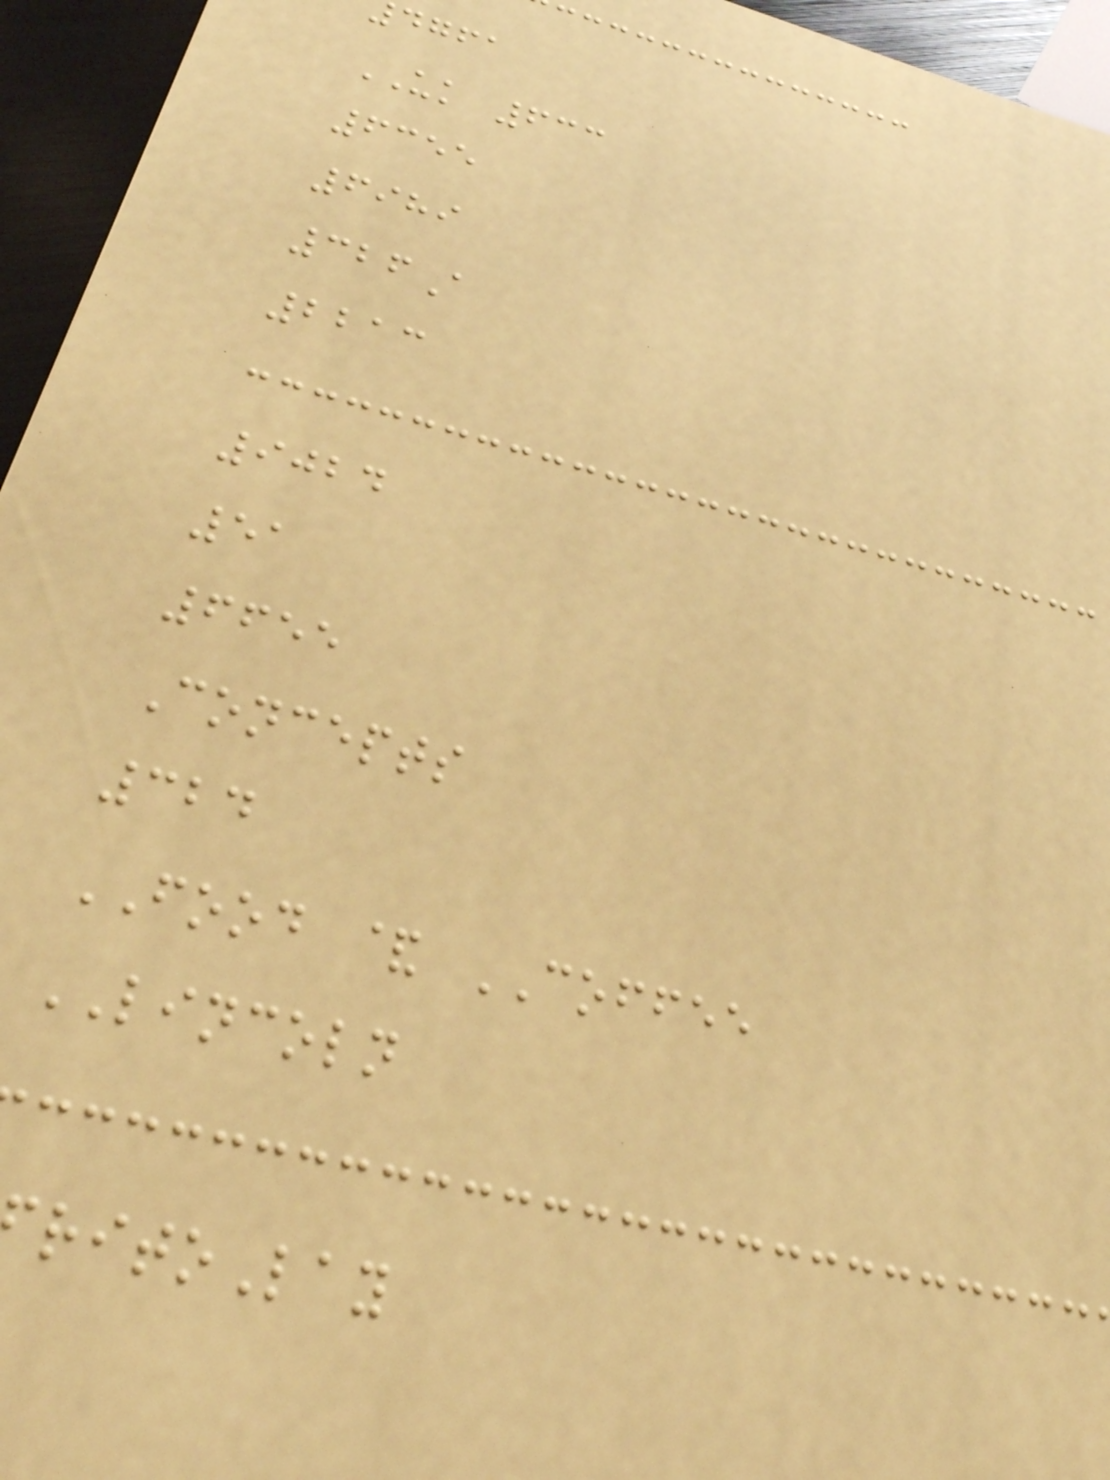dgfa
UK 633
6355
6989
326A
2213
9024
51
6655
Concepts
324
FOOD & COFFEE
LINCOLN
ritoLay
